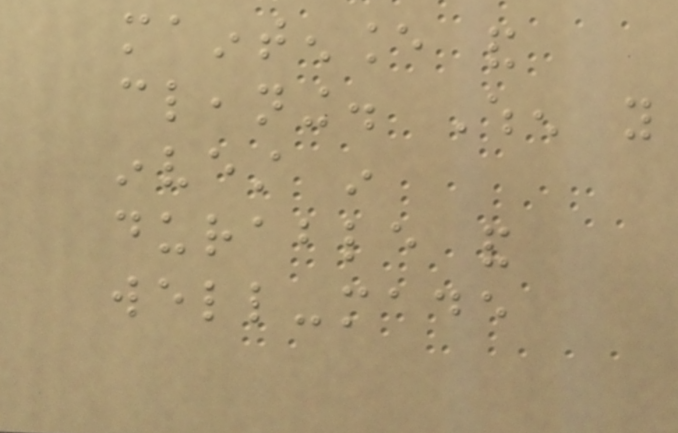maintenance and
cleaning. When you
invest in
durable and
well-made
